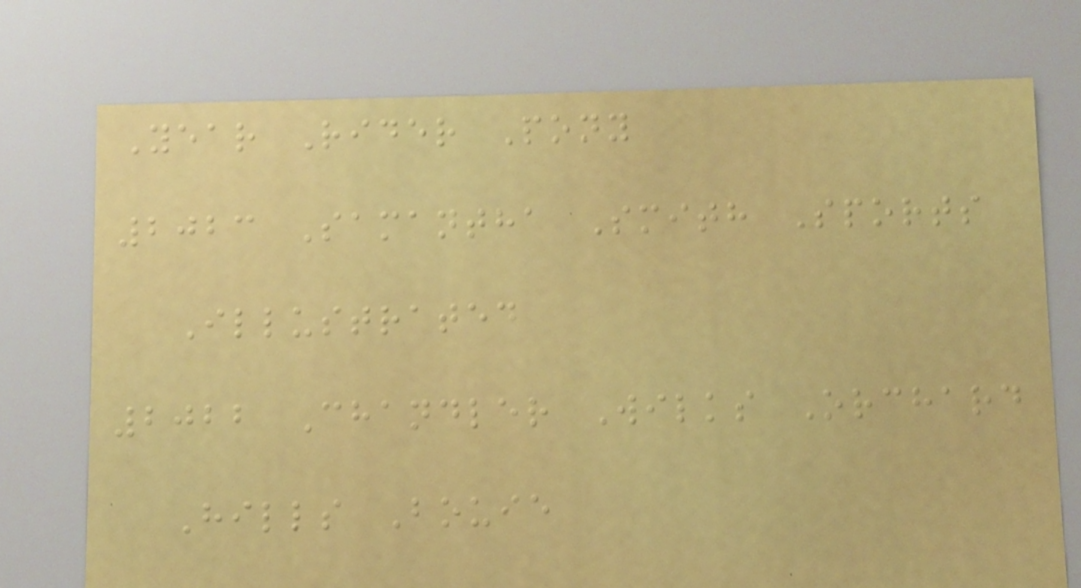Year Rider Pony
2023 Samantha Smith Sports
Illustrated
2022 Chandler Wilks Orchard
Hills Bouie
